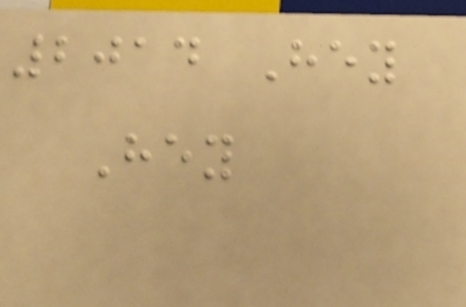2014 Hey
Hey
